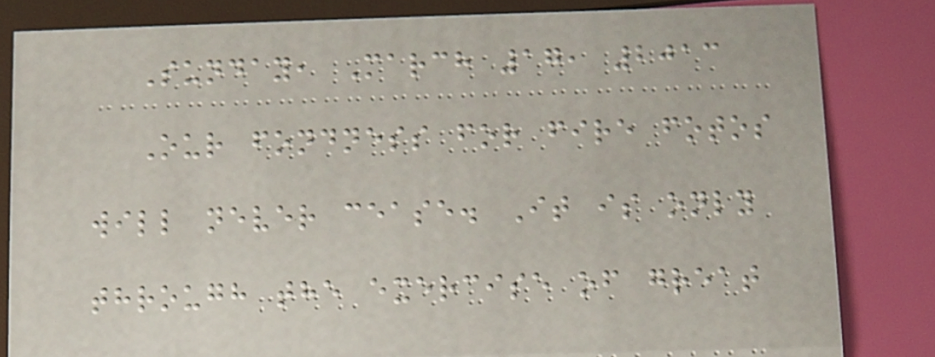Sunday, March 17, 2013
Our fondness for fire fotos
will never cease. It is only
through the exercise of great
